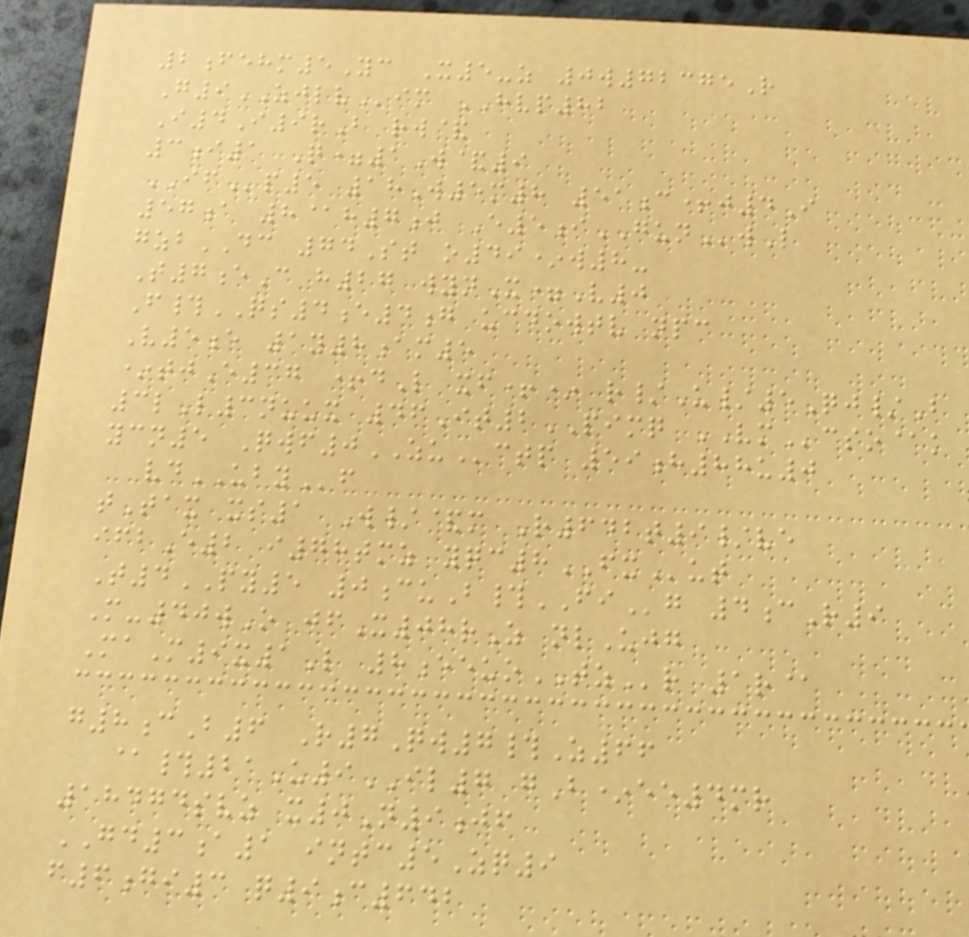2fehm5Yc X5-z 0w72375R
G9ZJLVim HVP82
I4I9rB rw&
3i1 Q=1W&9
IFp5 18W5m8 51c+j4I
57a 8@h7j E5iGUNwL
gzbDC 74St o49*w8-
T7eC h27 wynX=V0
F#QS4e4g ucdowtv npc
V5e 1y8am5
*tjE37 +dL xf+* r/U/5Qj/B
3lL3nuux 46It2PIMQ VMcso@k
ycn5 Qwf0ZUctp 59h88u0
vdUBYf
tTax xs1 W/&m R642t9/ve
ifbE2 i78tmz yqc8FXut
T4PY5 0cuB#FIg 4cR9
M-40wO jfX08rZ nlUjg
MaM9x1L 8eeuoTZr 1r@
g8cB6 R7Qw7#Z66
@#21U9IL7 gB*ee4mr
18474svz x0N9jf
GD3a1 intc5Zq9
f6gi3 q9c642
